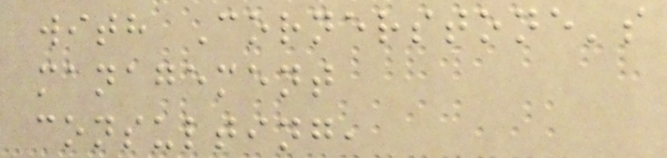with Cornerstone's
management
consulting,
